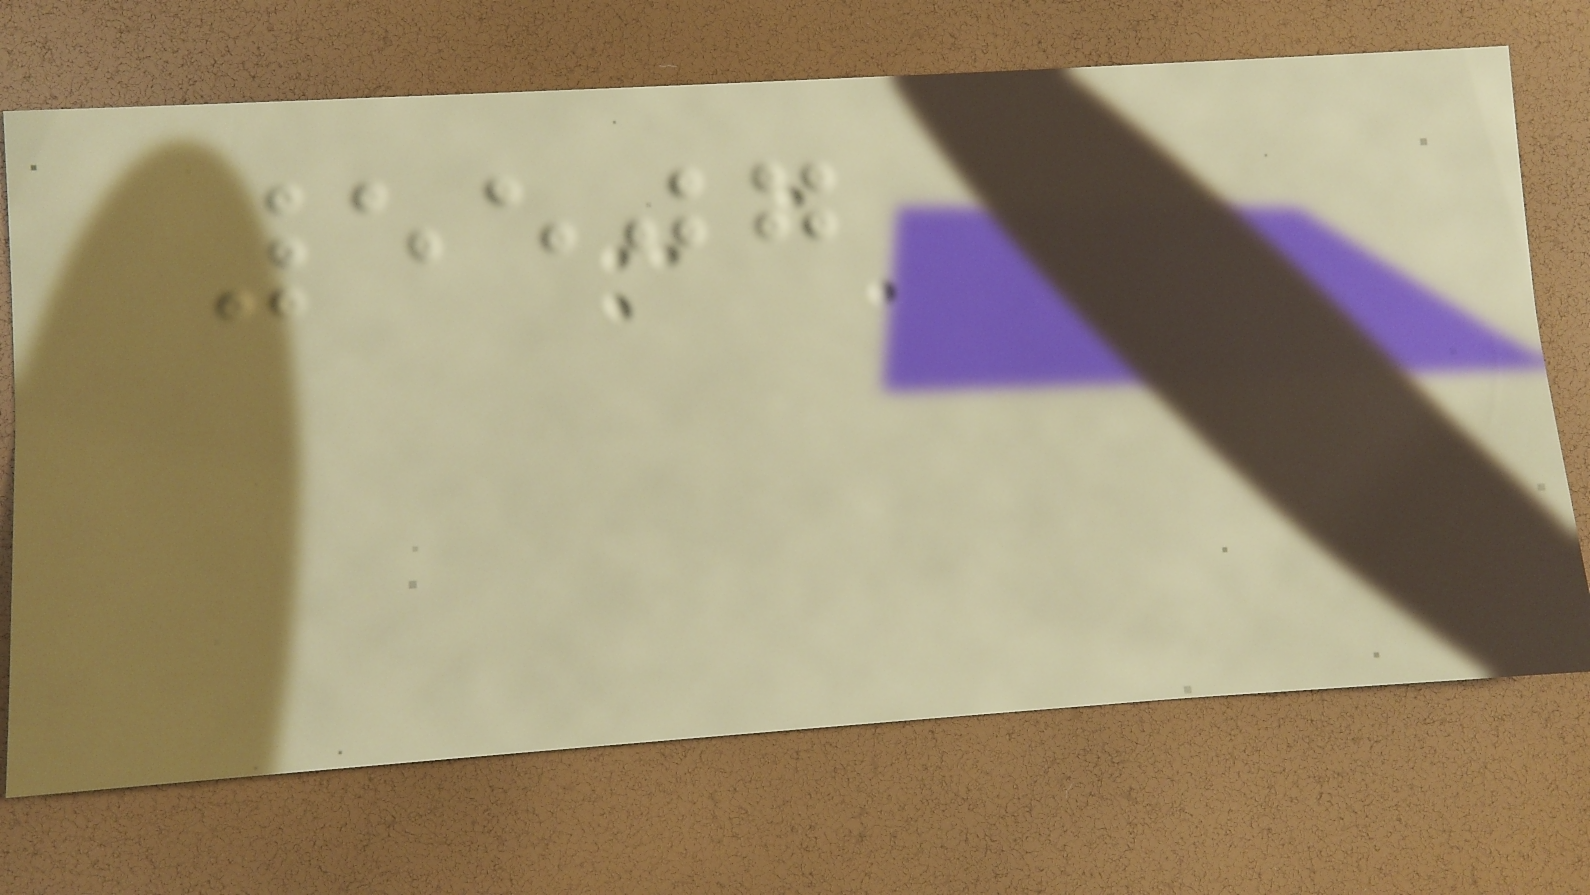5507
